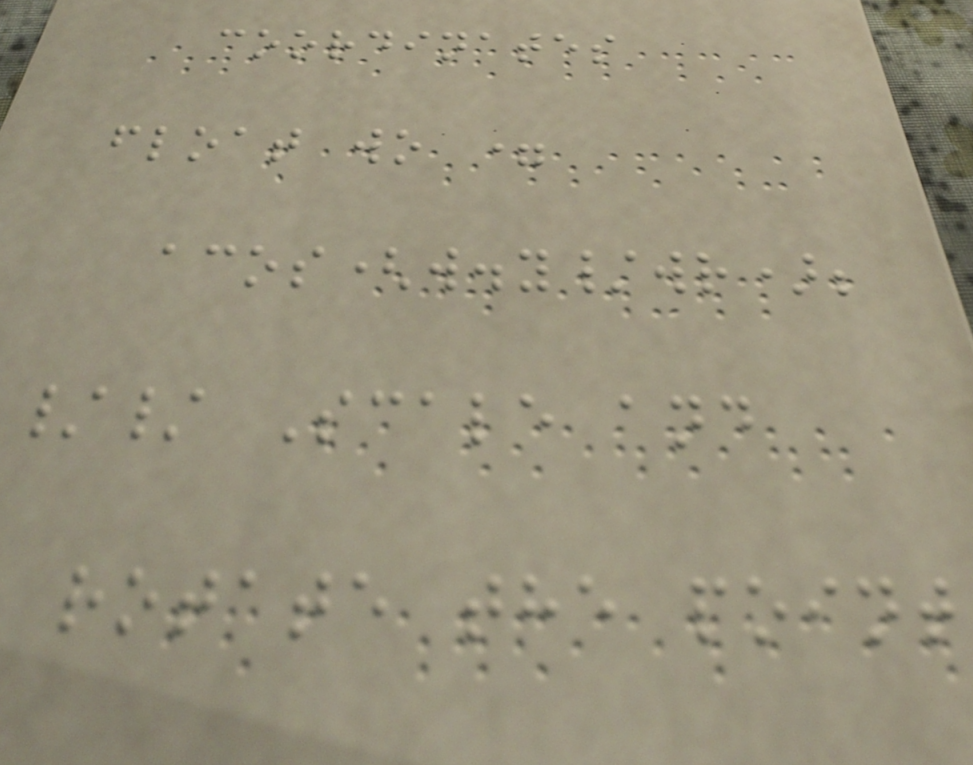coordinates
float wo =
acos(w.y/wr);
// Scale and
rotate the point
